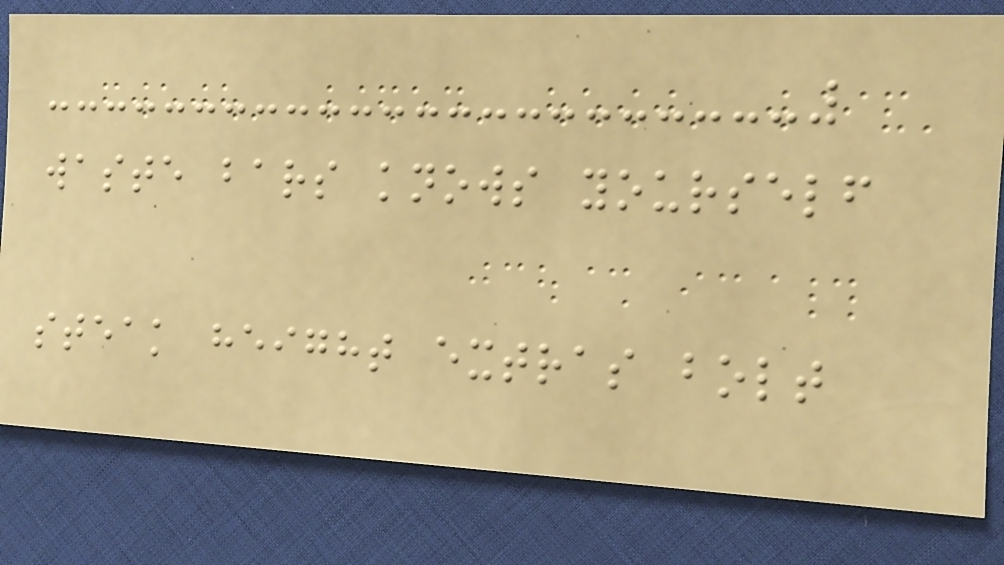waste bars knows yourself
steak height extras bolt
